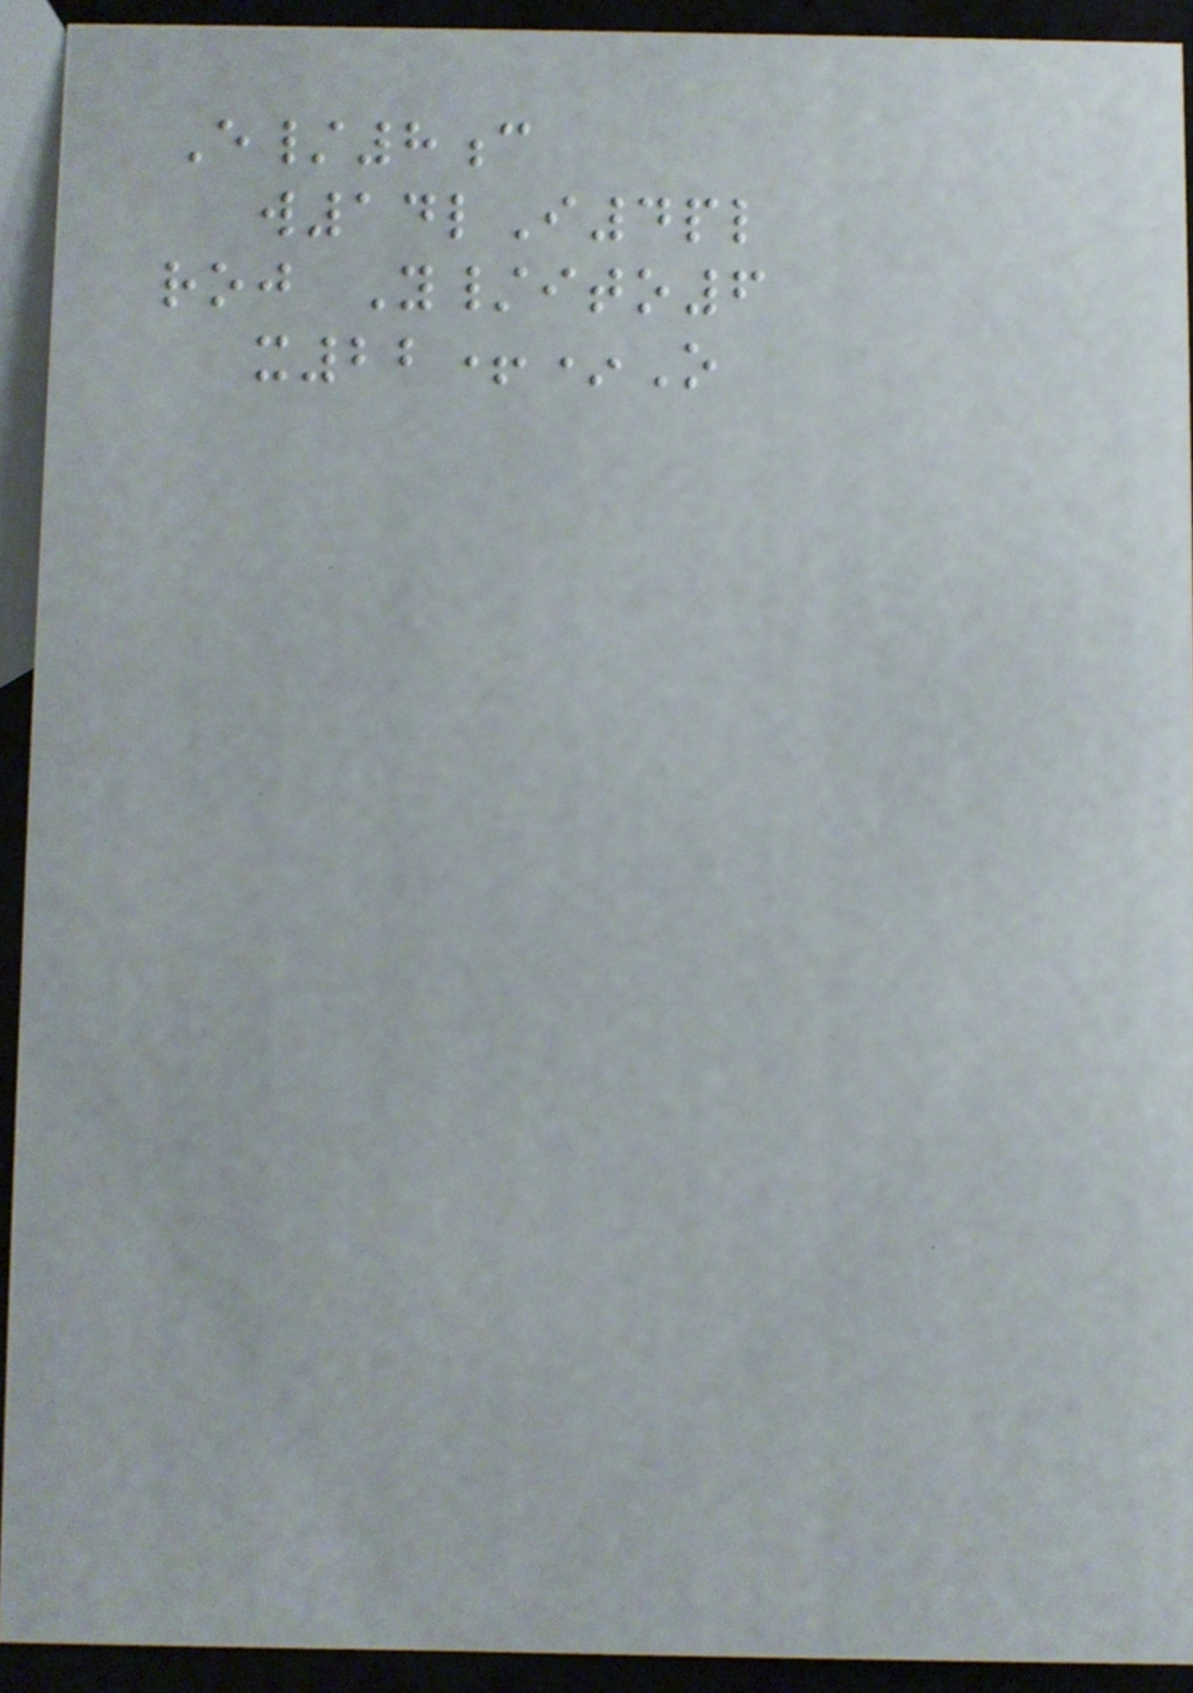E/8c
w14lI4pl
roj Y/ito6
x22+*O
